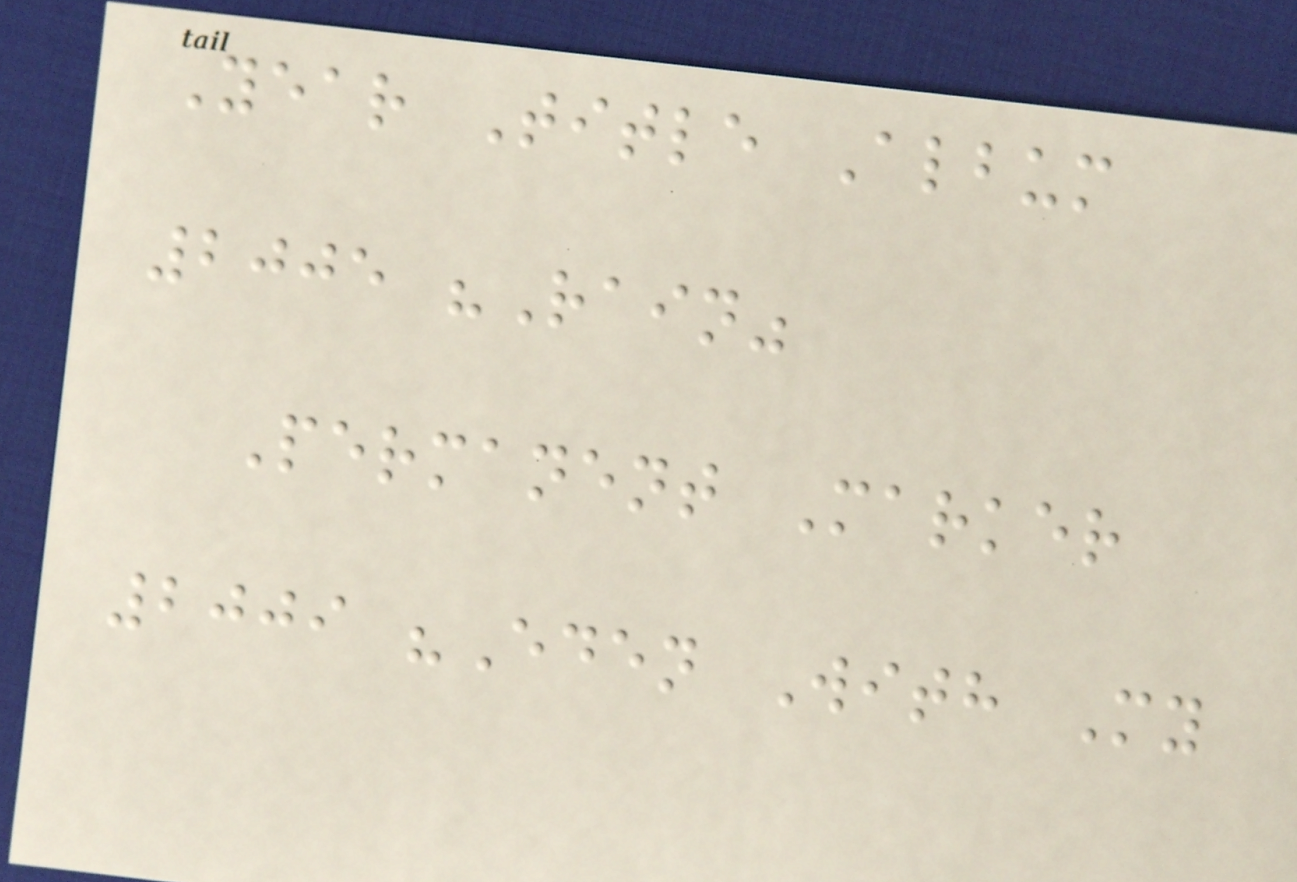Year Title Album
2005 "Rain"
Permanent Marker
2009 "Eden With My
